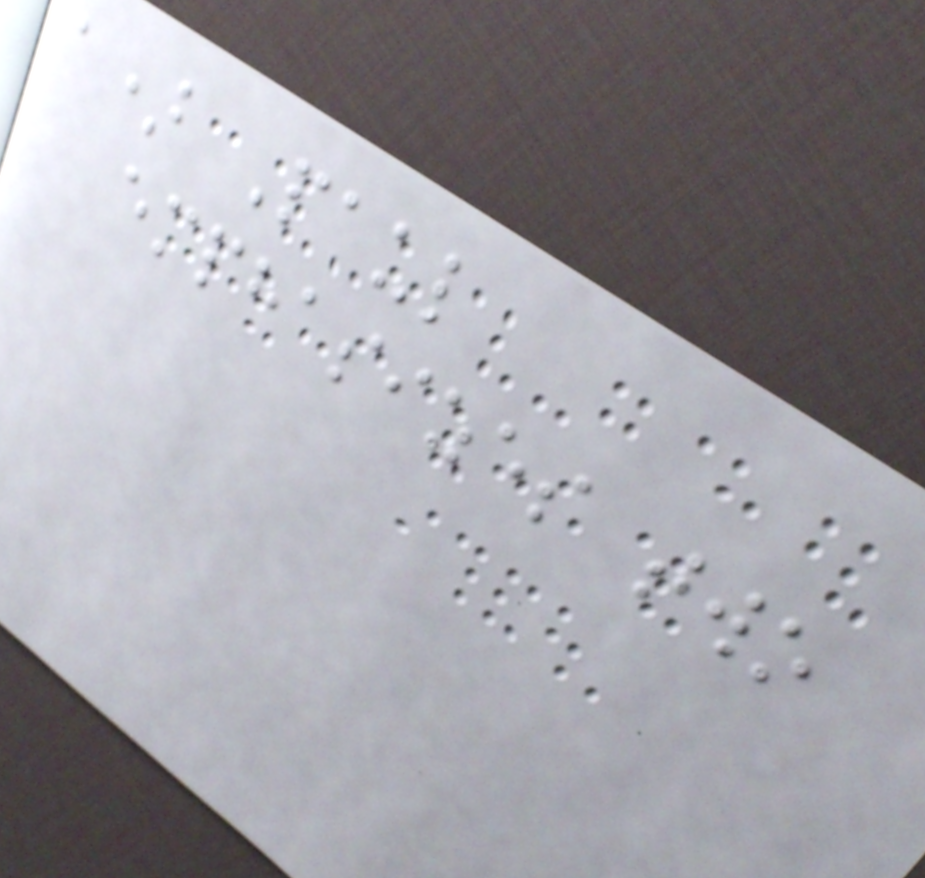a) Paul
emphasizes two
